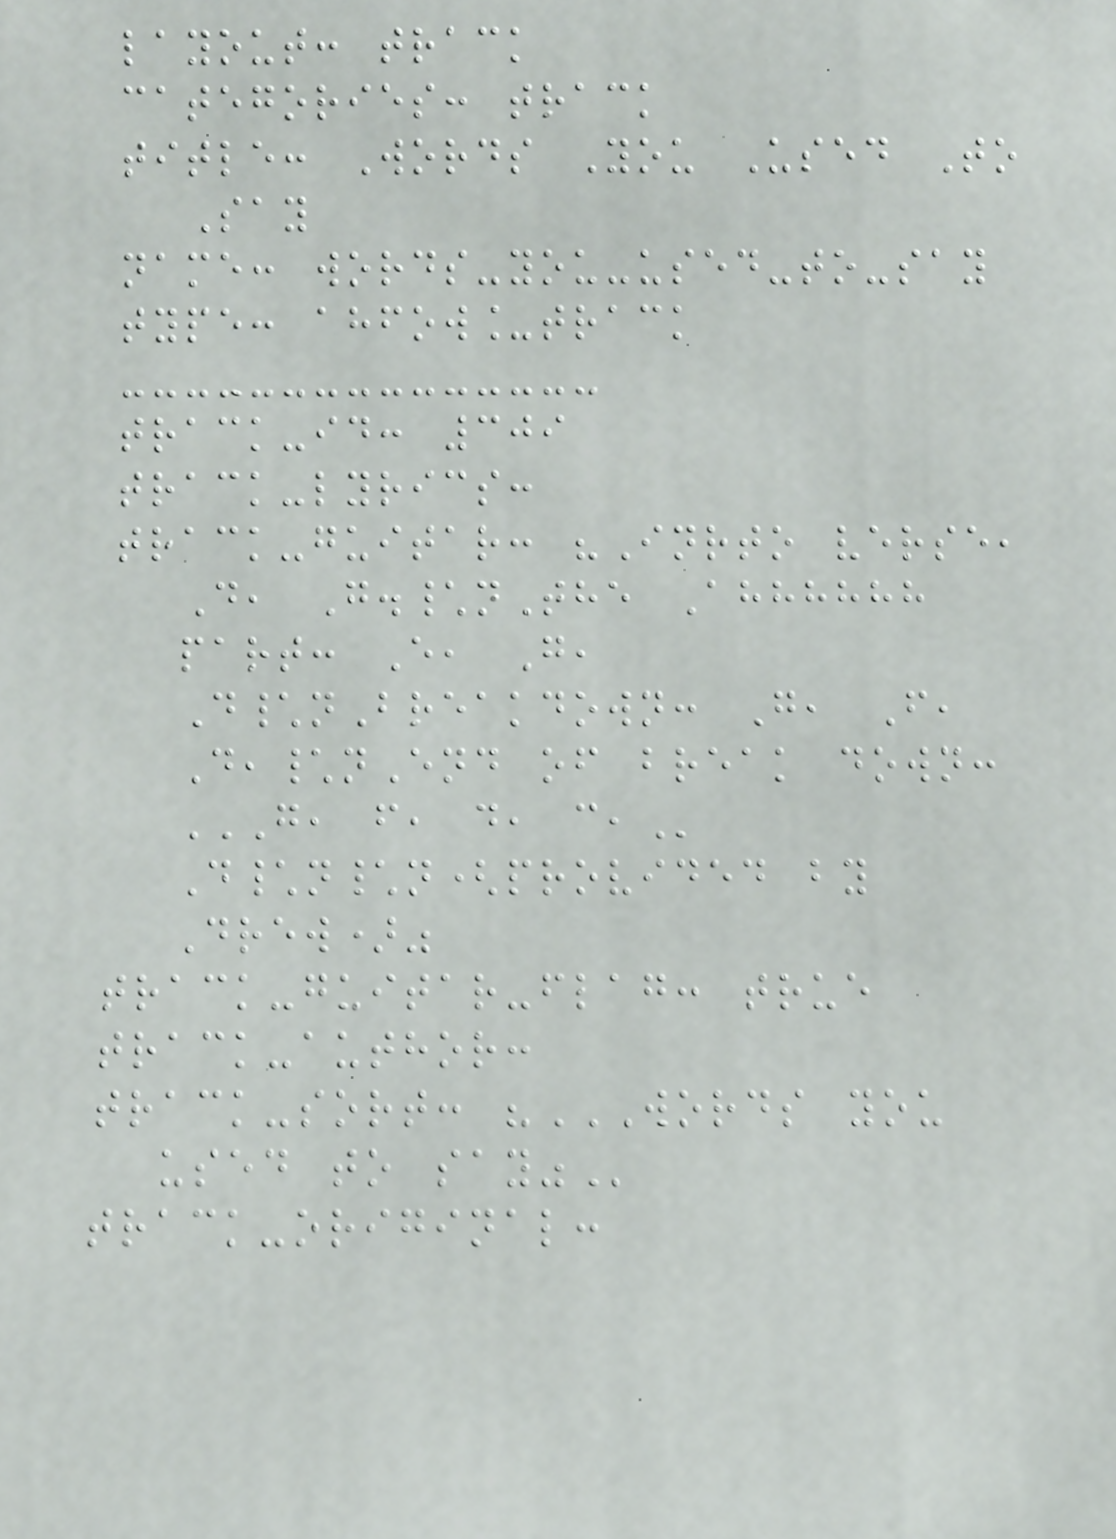layout: track
categories: track
title: Words You Used To
Say
name: words-you-used-to-say
type: ahfow_track
track-id: 309
track-lyrics:
track-guitar: "Inrto verse,
D, G.\nThe Ahhhhhh
part: E, G,
D\nBreakdown: G, F,
D,\nEnd of break down:
G, F, D, C,
D\n\n(provided by
Drew)"
track-guitar-flag: true
track-author:
track-sort: "WORDS YOU
USED TO SAY"
track-original:
